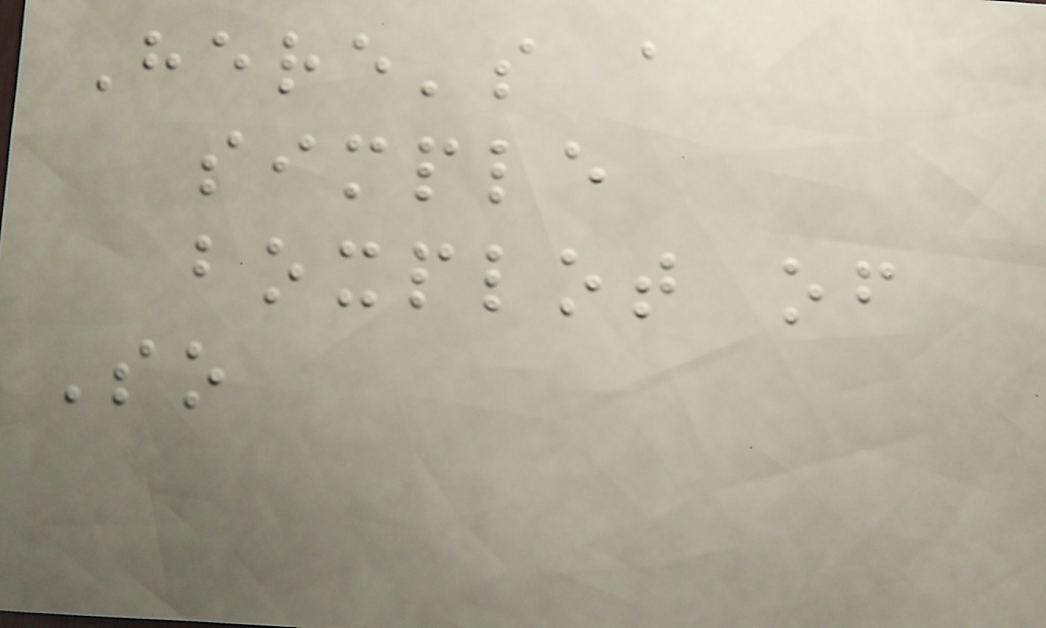Here's a
simple
boxplot of
So
